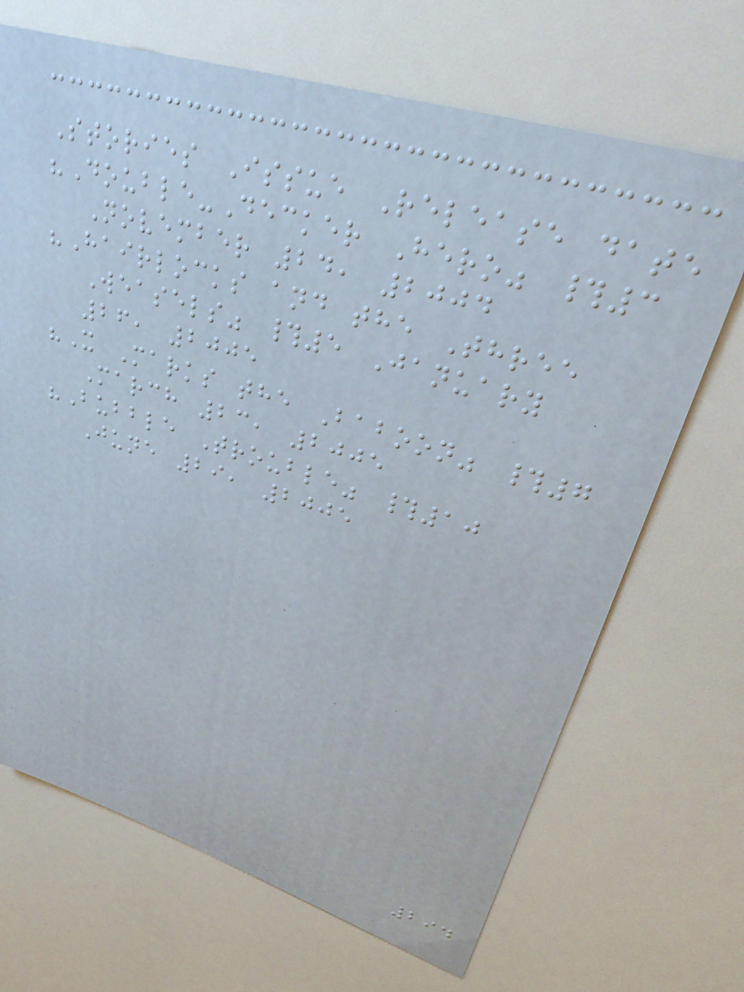Stories Issue Release date
"Double-Decker Hero" #3
November 24, 2004
"Hairlocks and the Three
Weasels" #5 January
26, 2005
"X Marks the Baboon" #7
March 23, 2005
"Bubble Trouble" #10
June 29, 2005
294
